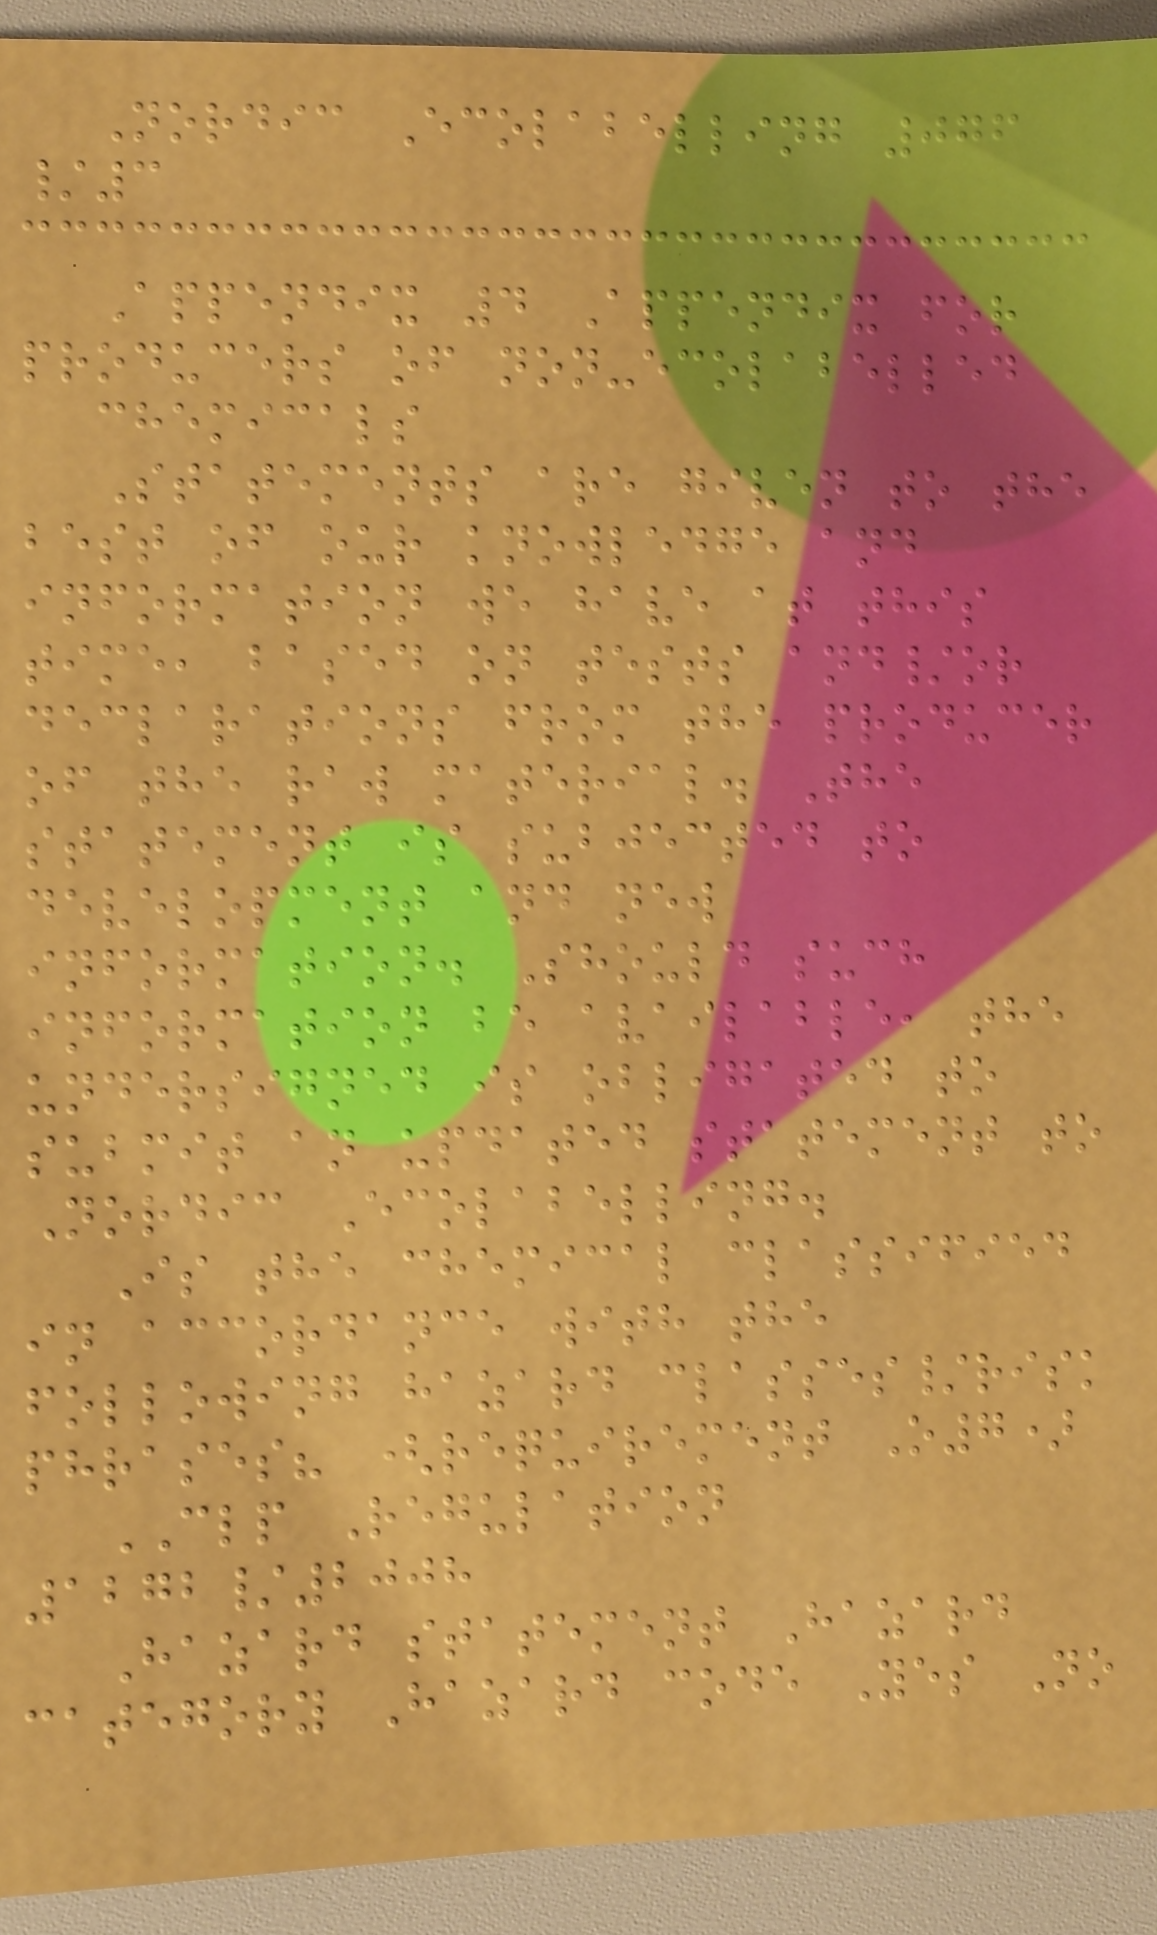Nordic Ecolabelling 076
/3
Appendix 4 Appendix for
producers of non-ecolabelled
chemicals
Statements are given to the
best of our knowledge and
information we have at this
time, based on tests and/or
declarations from the producer
of the raw material. The
statement is subjected to
development and new
information. Should such
information be available, the
undersigned is obligated to
submit an updated statement to
Nordic Ecolabelling.
Is the chemical classified
in accordance with the
following hazard classes/risk
phrases? (requirement O7)
CLP Regulation
1272/2008
Hazard statement Hazard
category Hazard code Yes No
